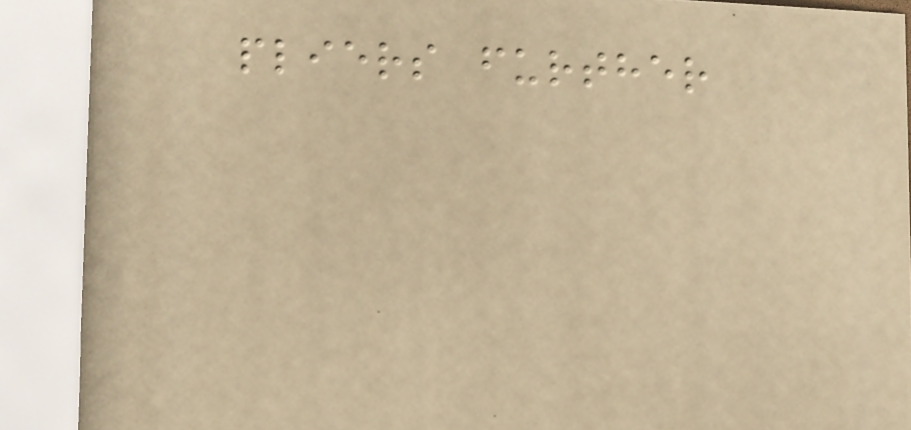pliers further
